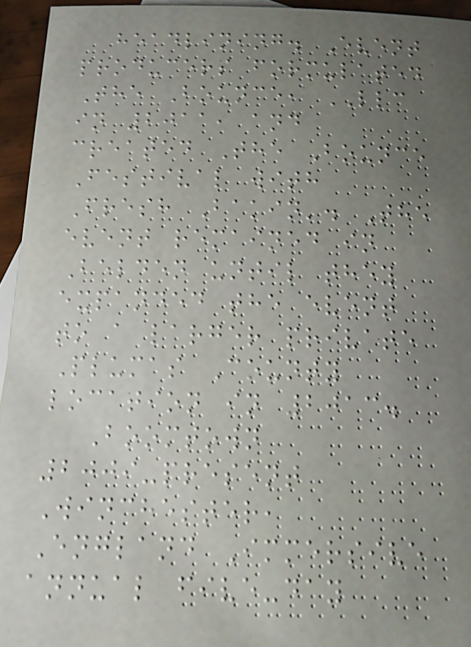headlining. Event
producers formulated
The Bounce, LLC
in 2011, and
created The Bounce
Festival with
Fresh Bakin'. The
event remained in
Belden until they
expanded the event
to a larger private
Plumas County
location in 2013.
Boomtown
2009-present
Winchester,
England Immersive
annual five-day
